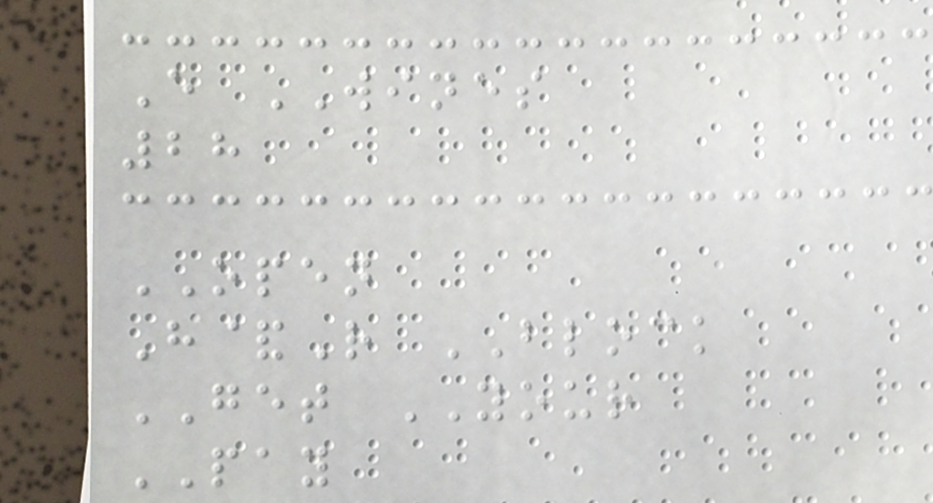E WINES
28
OPEN
H&R BLOCK
GET YOUR
PAY
